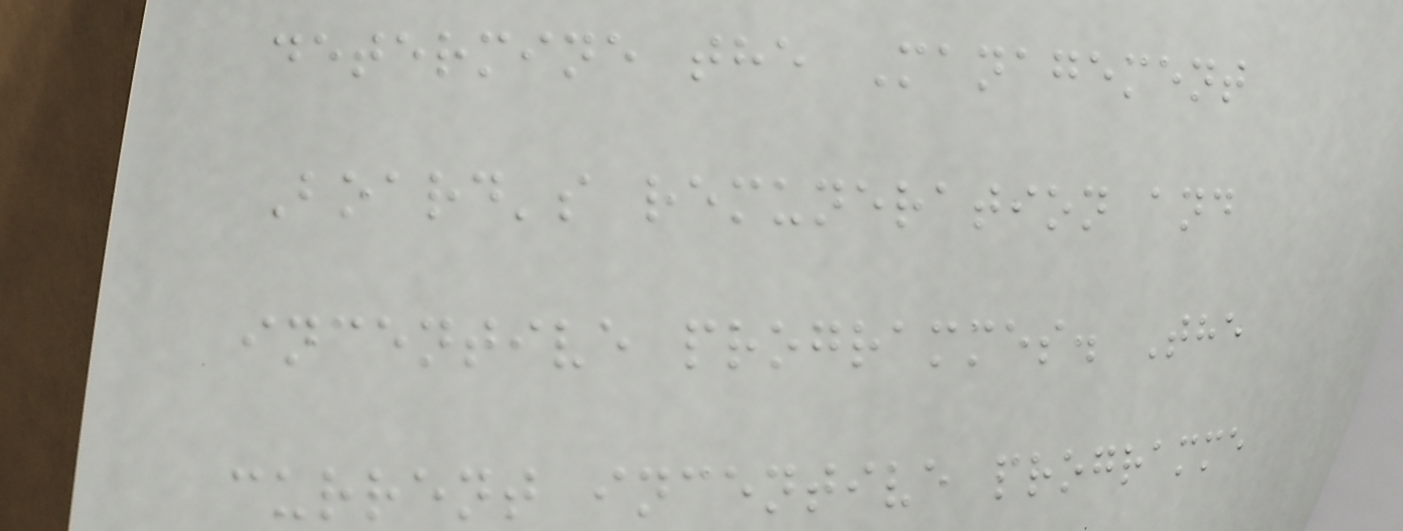determine the Management
Board's remuneration and
incentive programmes. The
current incentive programme
